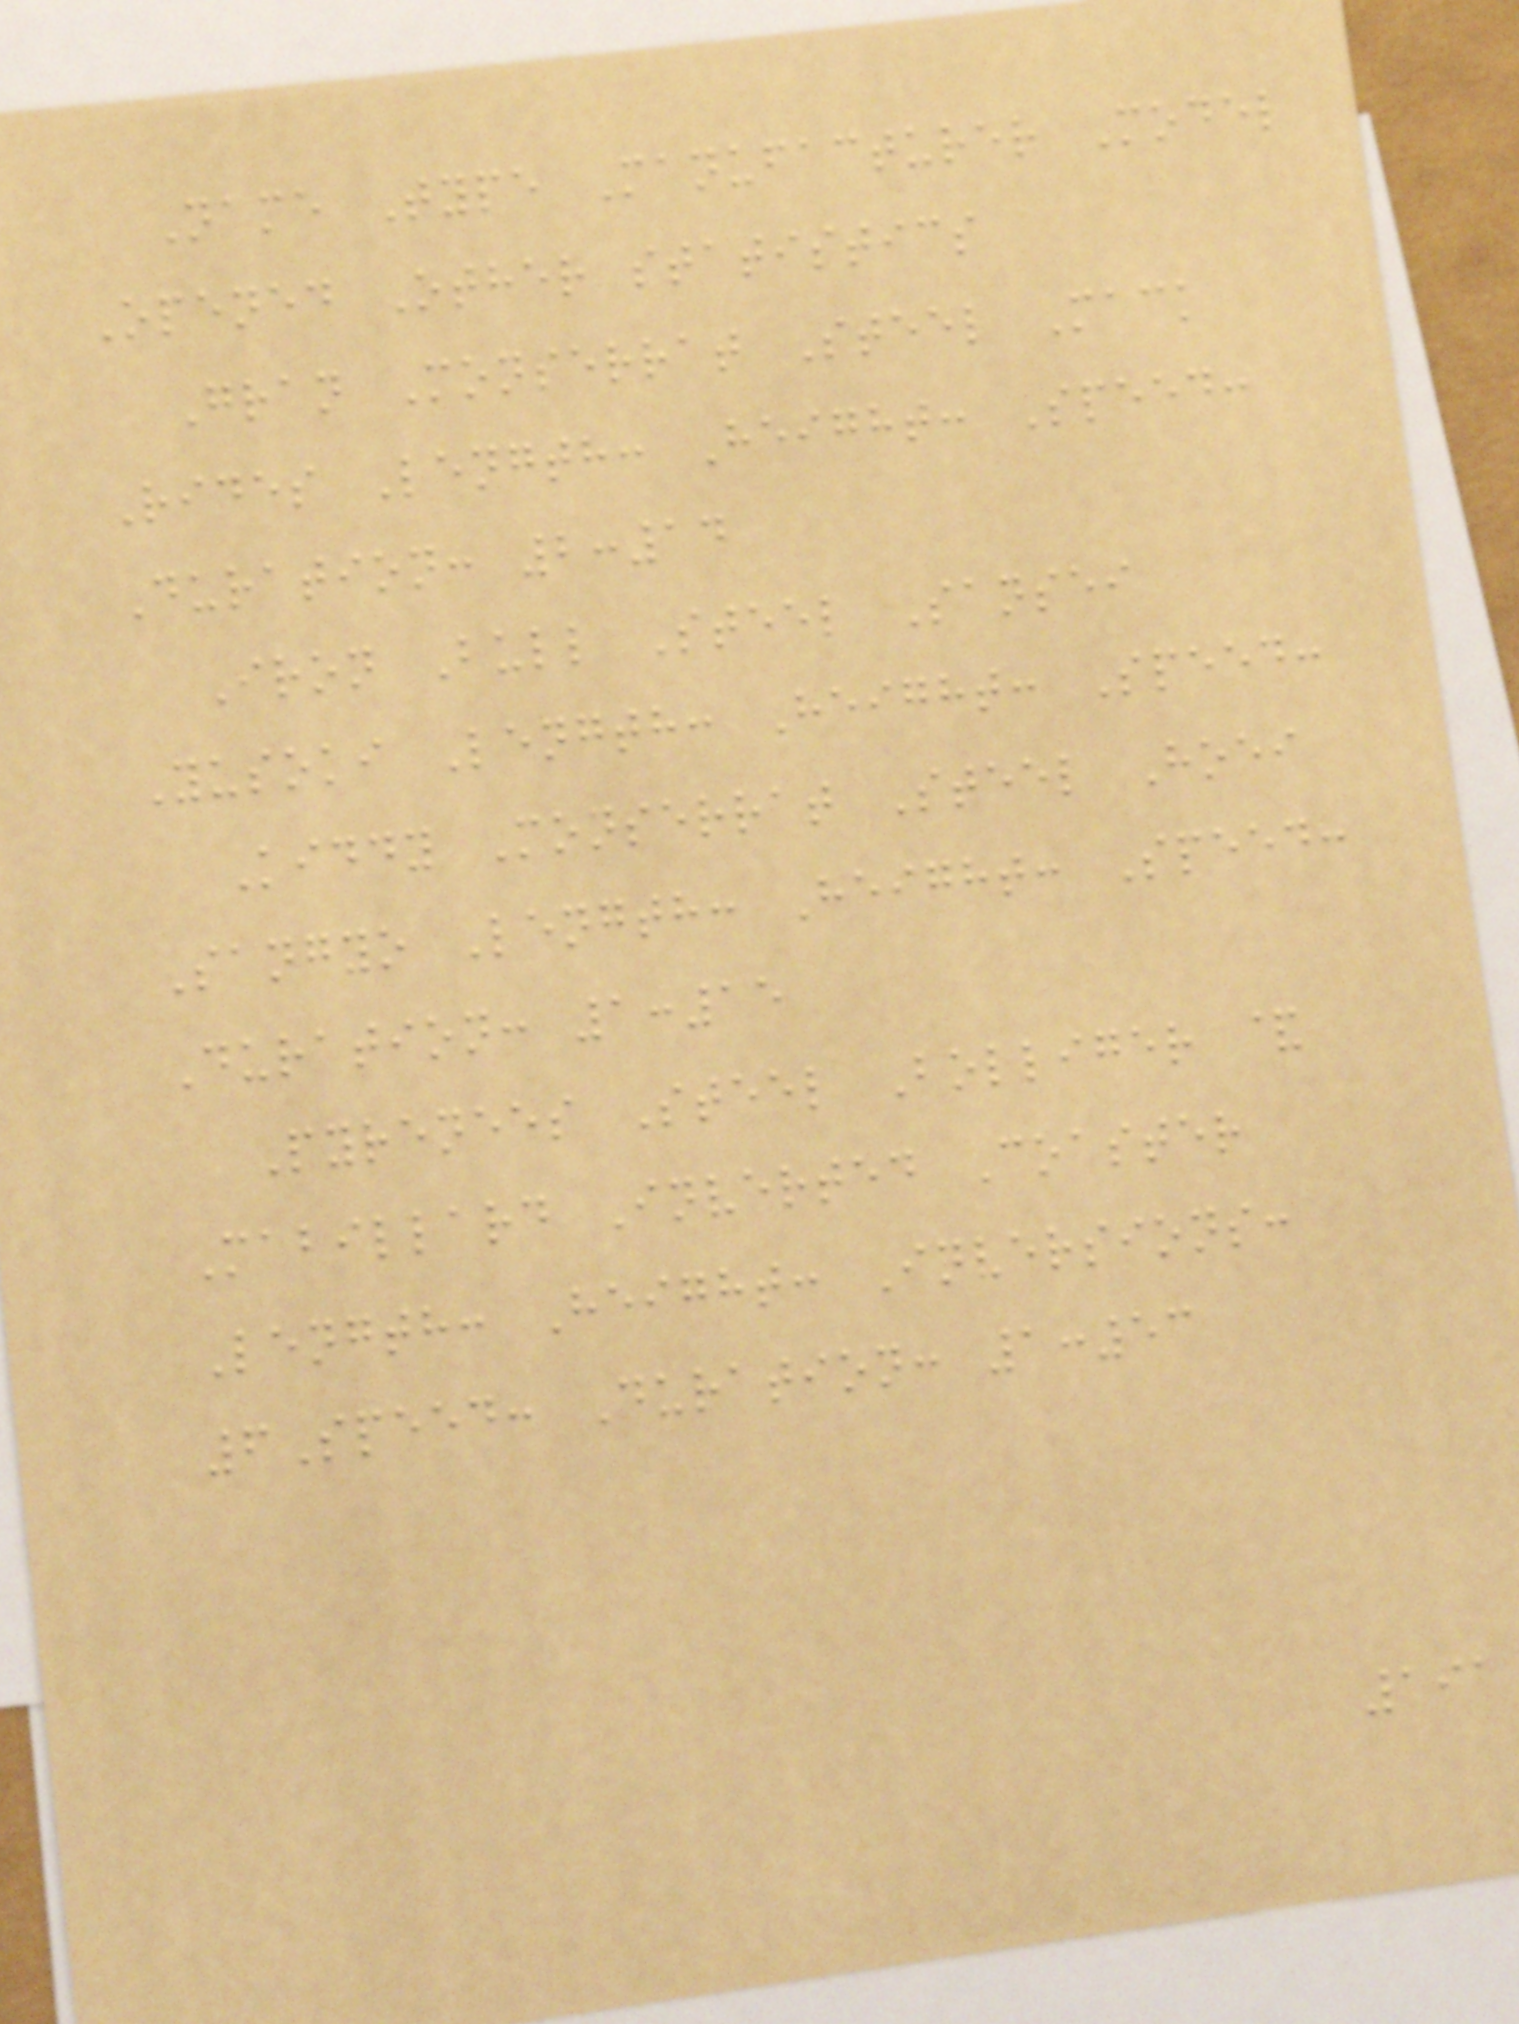Name Type Manufacturer Model
Opened Other statistics
Gran Monserrat Steel Mack
Rides Length: Height: Speed:
Duration: 2:14
Iron Bull Steel Sansei
Yusoki Length: Height: Speed:
Kiddy Monserrat Steel Hoei
Sangyo Length: Height: Speed:
Duration: 1:15
Pyrenees Steel Bolliger &
Mabillard Inverted Coaster
Length: Height: Inversions:
6Speed: Duration: 1:53
191
